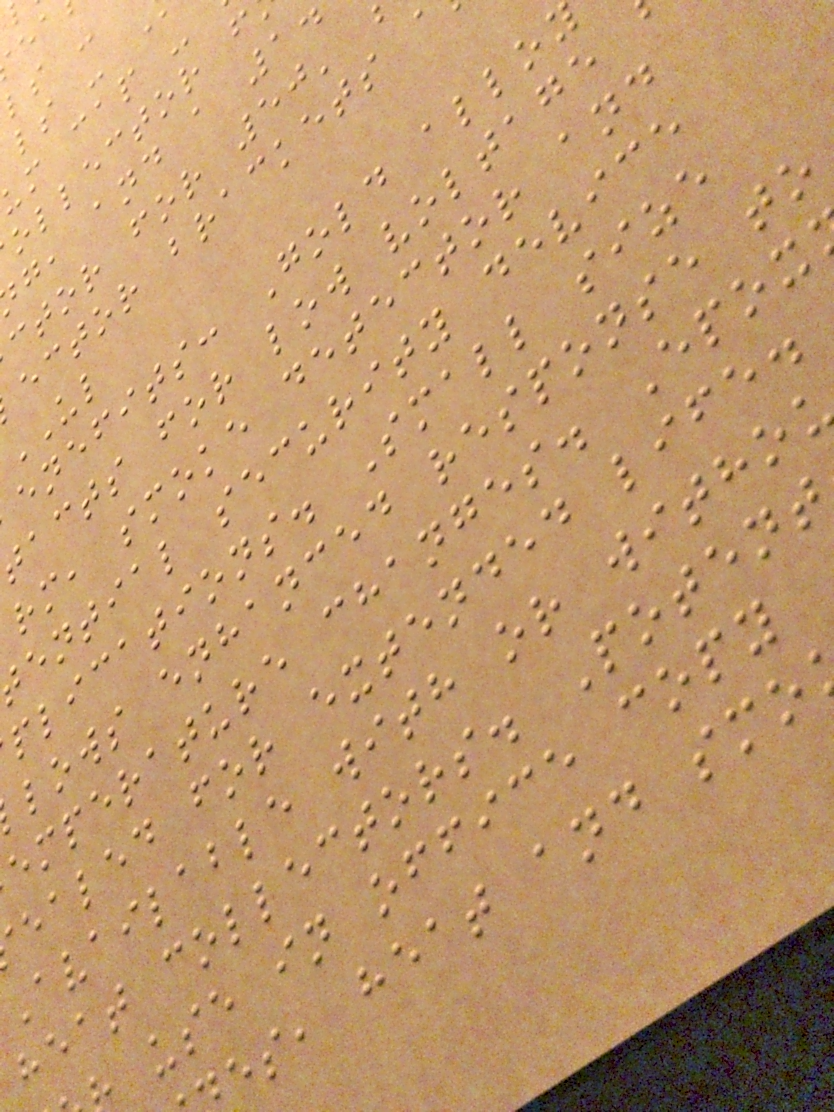m cap -
ollector f
g, and a 1
ctor for 50'
ector brackets
UL
enefits: Gold allo
tacts for low voltage
rm, smoke detector and
ential security device
plications. Small size
lows enhanced response to
emperature changes. Epox
ealed for extended life.
Available with or witho
heat collectors. Potent
use in office copy
es, heat and smo
